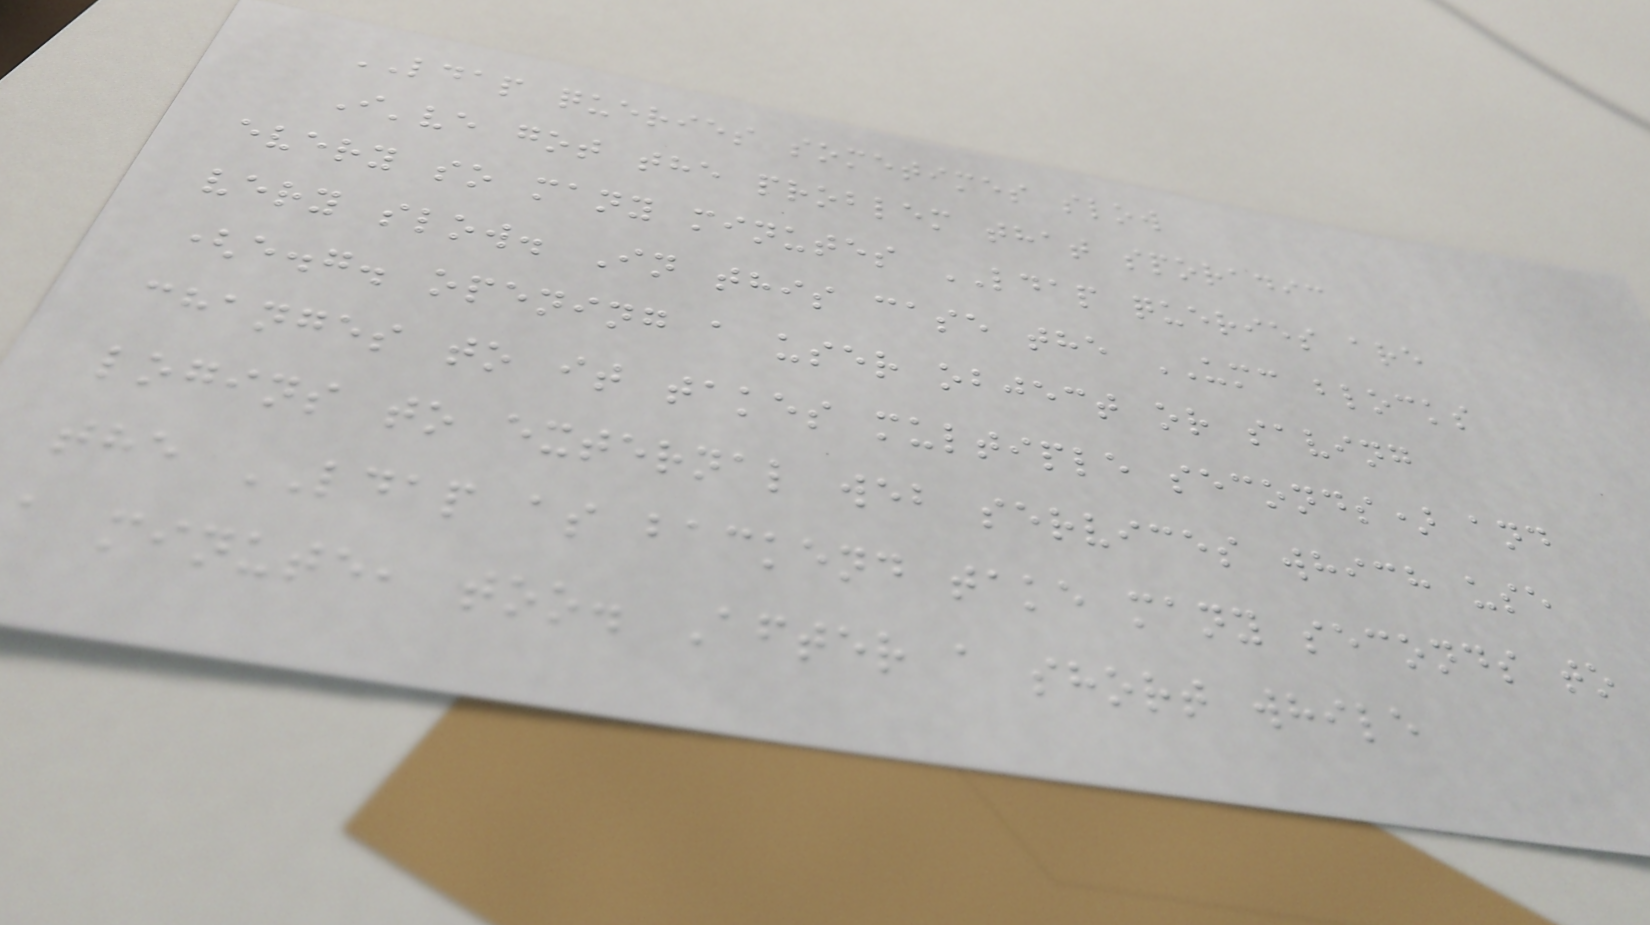LDAP queries sometimes slow
I've got the problem that sporadic
every so many minutes LDAP queries are
very slow. In this case the UMC blocks
(e.g. opening a user object or saving
changes to it takes multiple seconds) and
logins to external web services which use
the LDAP as backend take many seconds to
a minute, too. After a short while
